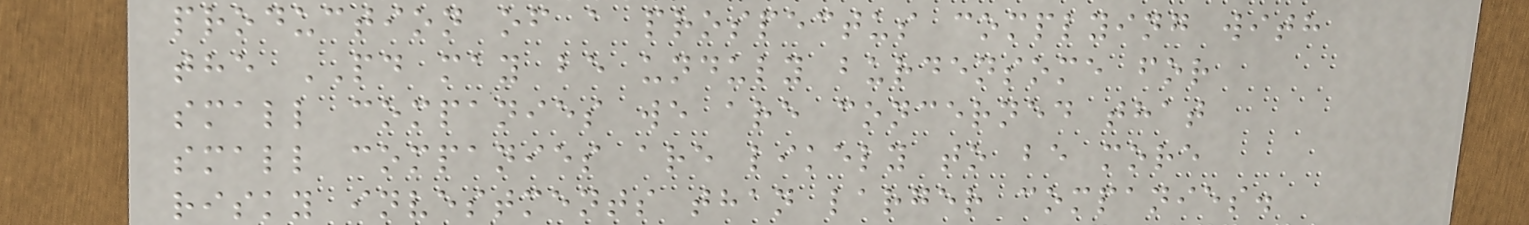production of a prospectus complying with
the PD may be unduly burdensome for
small companies we are concerned that
small companies are likely to be more
risky investments than larger companies.
